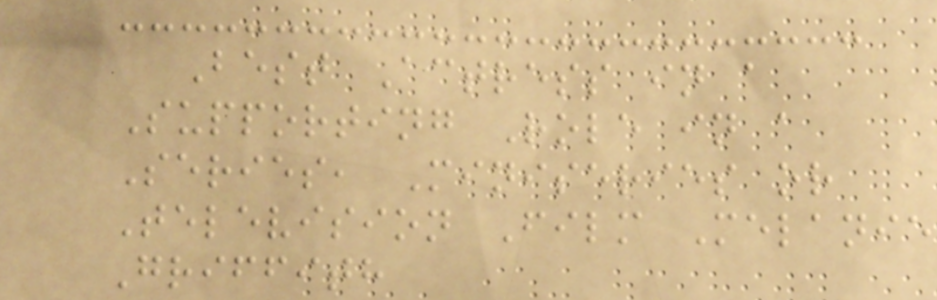Best Actress in a
Supporting Role in a
Series, Miniseries or
Television Film Melanie
Griffith
